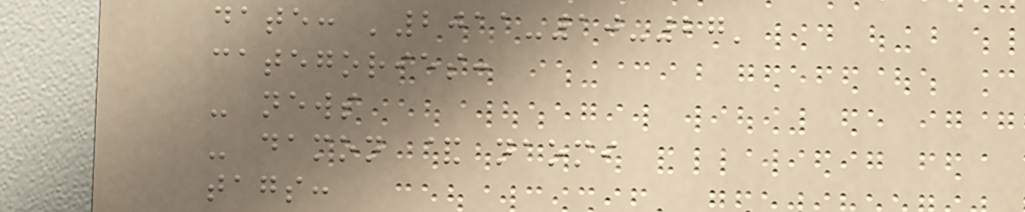date: '2011-10-27'
categories:
- news
- damon & naomi
tags:
